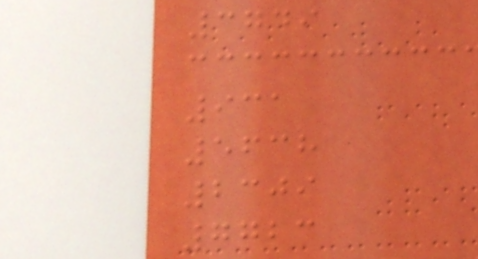3749
931
5638
2309
7723
